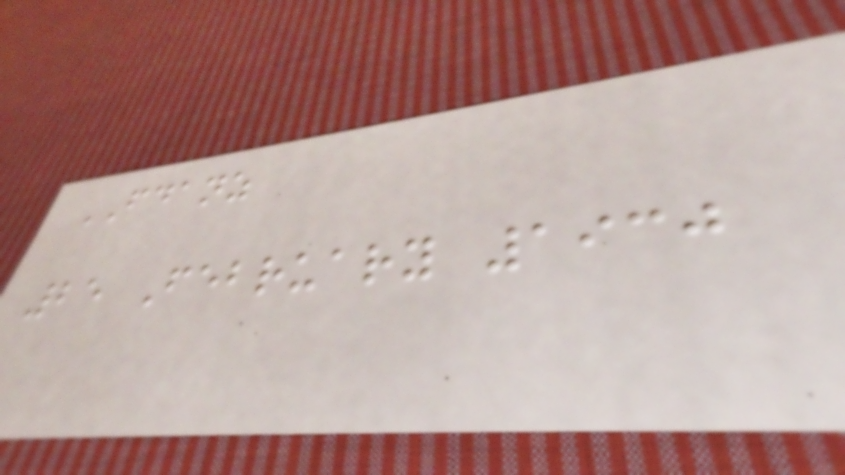FDANZ
25 February 1930
